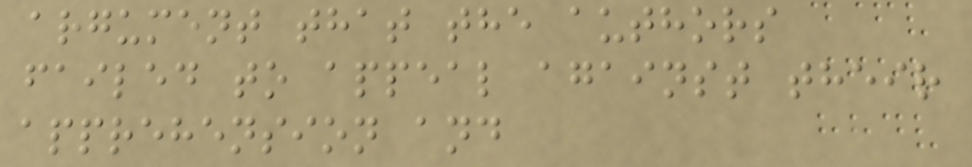argument that the authors
failed to appeal against their
apprehension and
